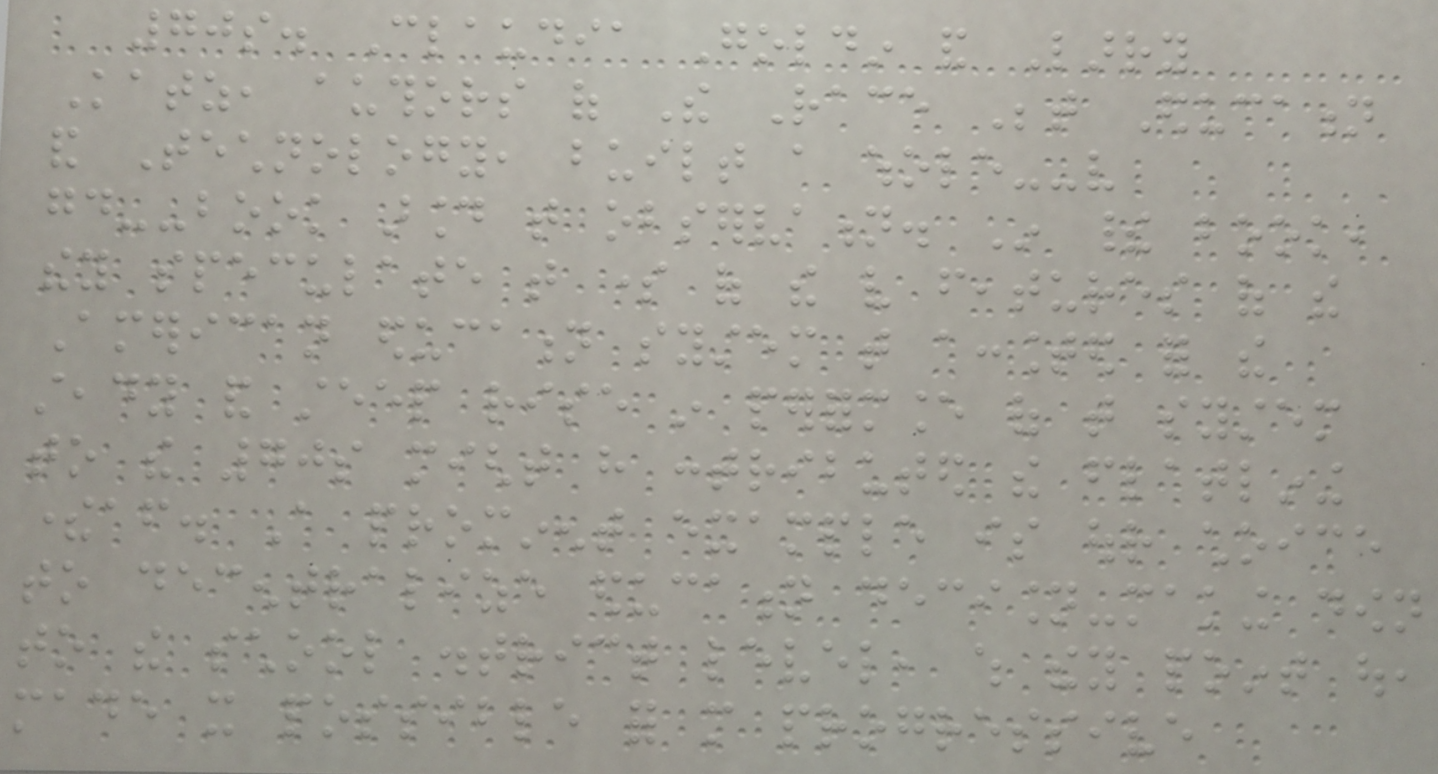70s. Claudia Goldin and Larry
Katz, authors of The Race Between Education
and Technology, built a whole--very
good--book around that observation. In their book,
they speculate that some of the very features of the
American education system that accounted for the
steady and steep rise in performance of that system
to the 70s might have contributed the flatlining
thereafter. A prominent example is our choice
to decentralize education decision-making down
to the school district level, which they point out,
made it possible for more progressive
